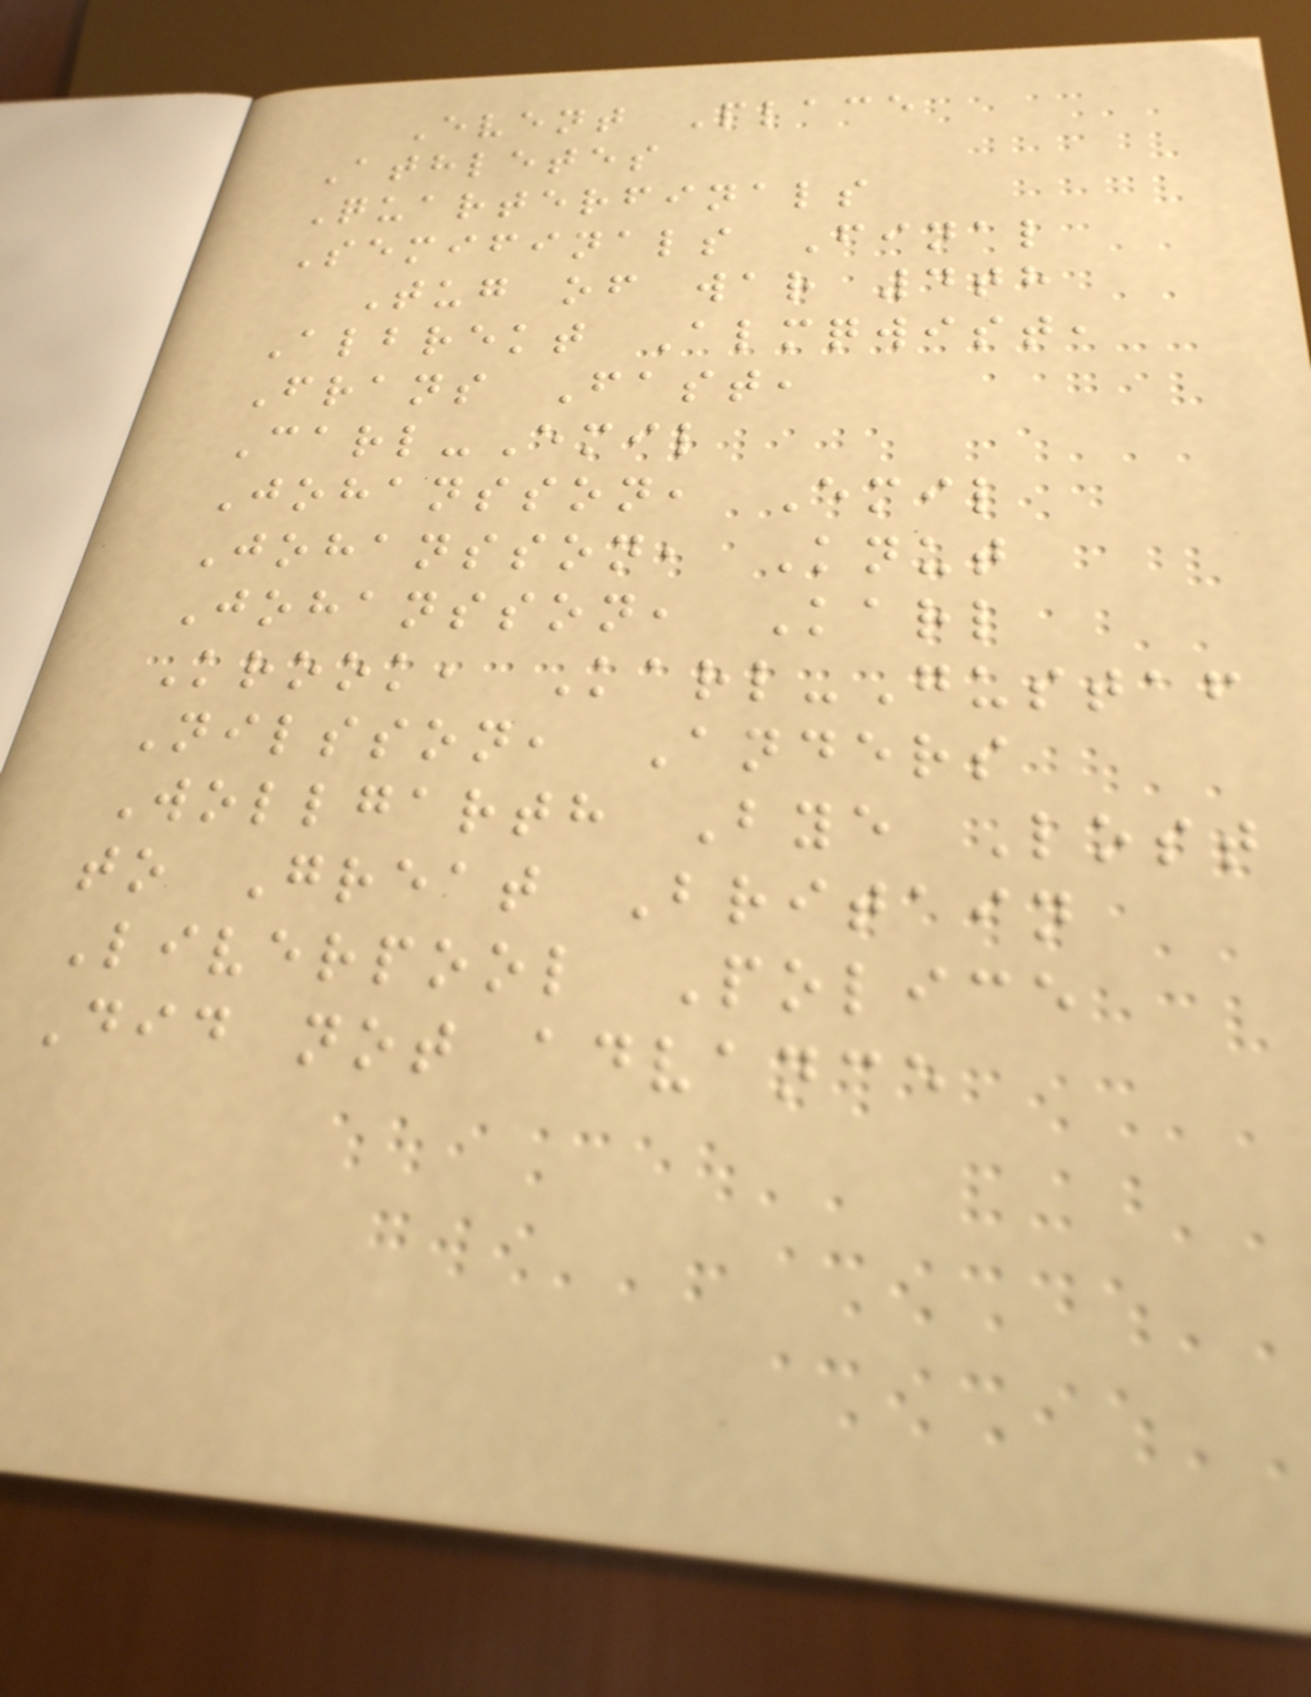Event Place
Athletes
Quarterfinals
Semifinals Final
Tug of war 4th
Albrekt Almqwist,
Frans Fast,
Carl-Emil
Johansson, Emil
Johansson, Knut
Johansson, Karl
Krook, Karl-Gustaf
Nilsson, Anders
Wollgarth Bye Lost
to Great Britain
Liverpool Police
Did not advance
